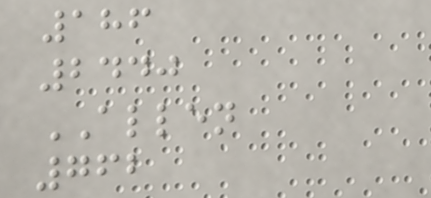186
2440
ALLEN
762
